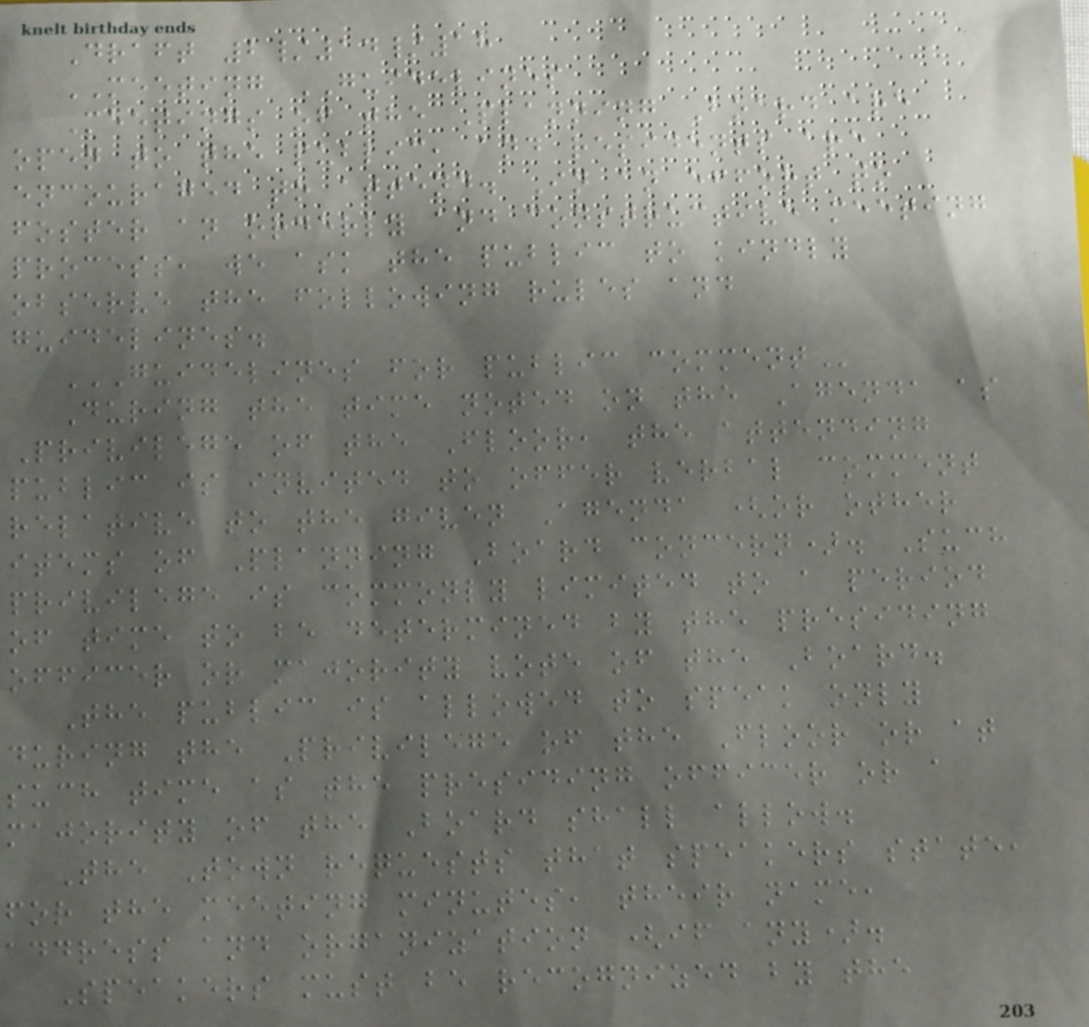Draft 2/14/18
MEETING GUIDELINES
Meetings of the Planning Board are
open to the public, and residents are
encouraged to attend. In an effort to
foster an orderly and constructive meeting
process, we ask the public to kindly
observe the following rules and
guidelines.
GUIDELINES FOR PUBLIC COMMENT
During the time noted on the Agenda as
Privilege of the Floor, the attending
public is invited to offer verbal comment
relative to the given Agenda (or other
items of Planning Board concern). Such
privilege is commonly limited to a period
of time to be determined by the presiding
officer or majority vote of the Board.
The public is allowed to speak only
during the Privilege of the Floor or at
such time as the presiding officer or a
majority of the Board shall allow.
The Town requests that speakers state,
for the meeting minutes, their name,
address and organization (if any).
Speakers must be recognized by the
